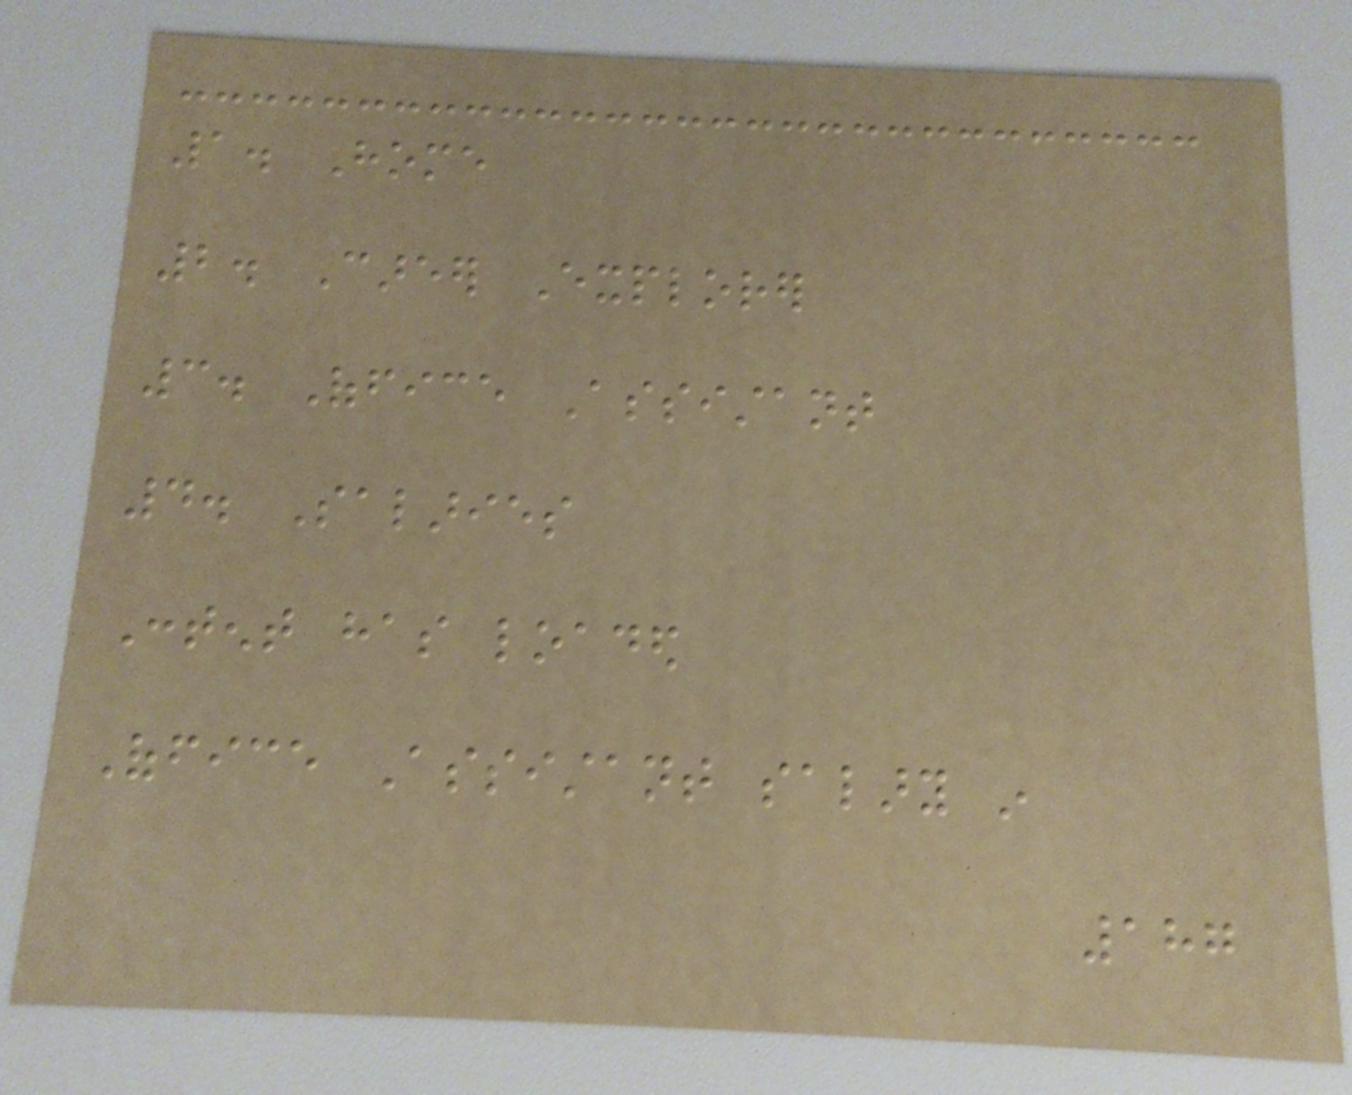1. Home
2. Career Explorer
3. Office Assistant
4. Salaries
Content has loaded
Office Assistant salary in
187
